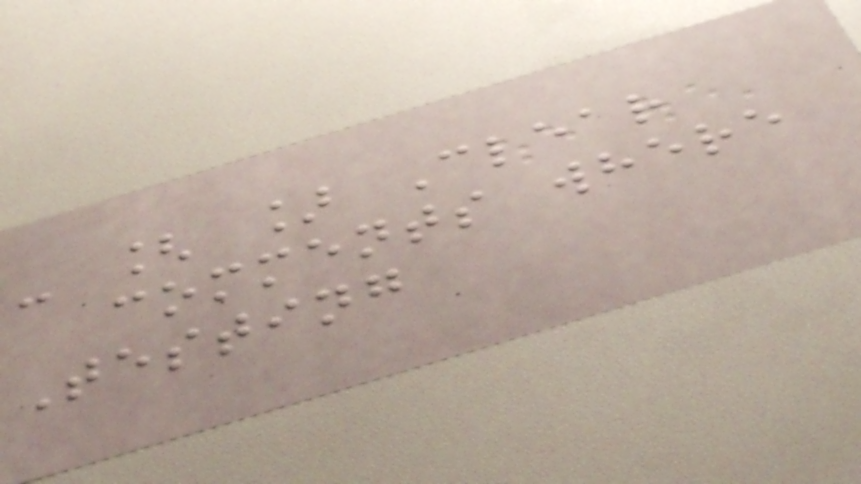- [ ] Clear
comments where
Testing
